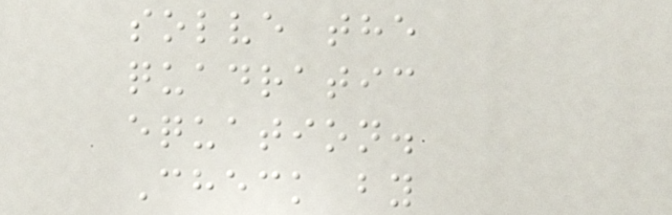solve the
quadratic
equation.
Check by
